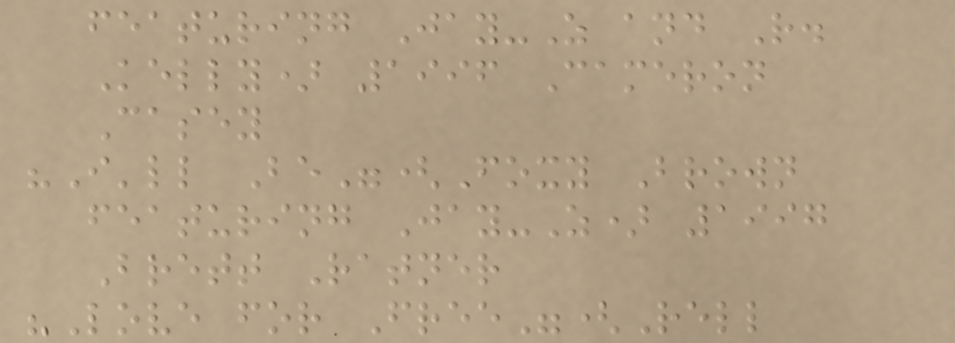featuring Jay-Z and R.
Kelly) 1996 Cameron
Casey
"I'll Be"(Foxy Brown
featuring Jay-Z) 1997
Brett Ratner
"Love for Free"(Rell
